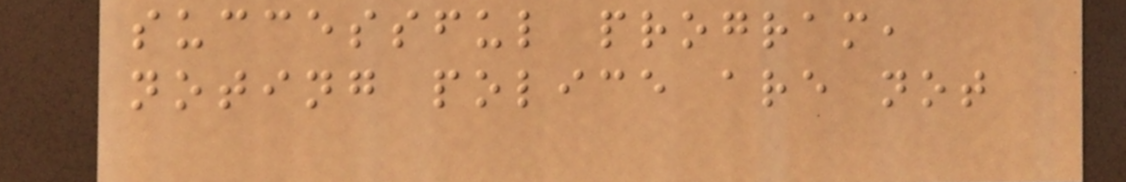successful program,
noting police are not
